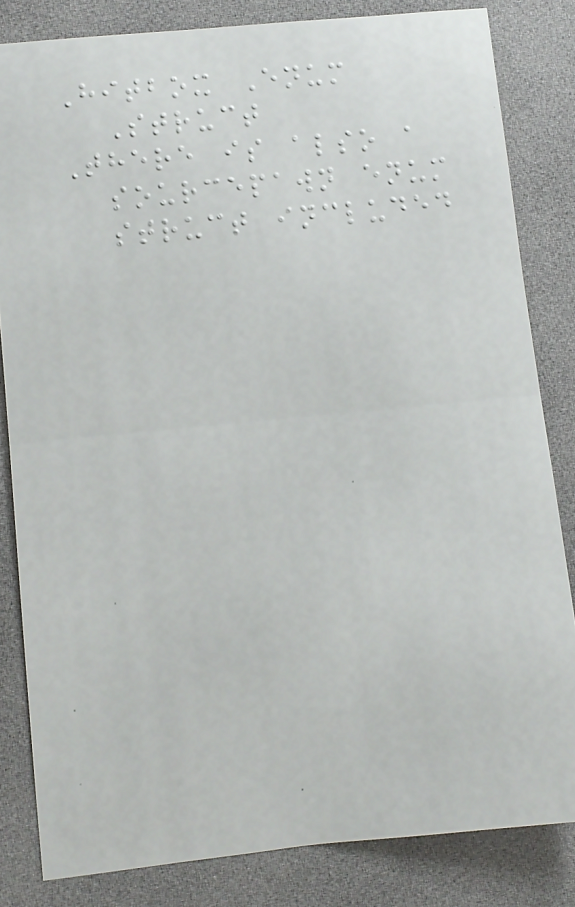Hitbox Enum
Struct
There is also a
sourcepawn enum
struct included
